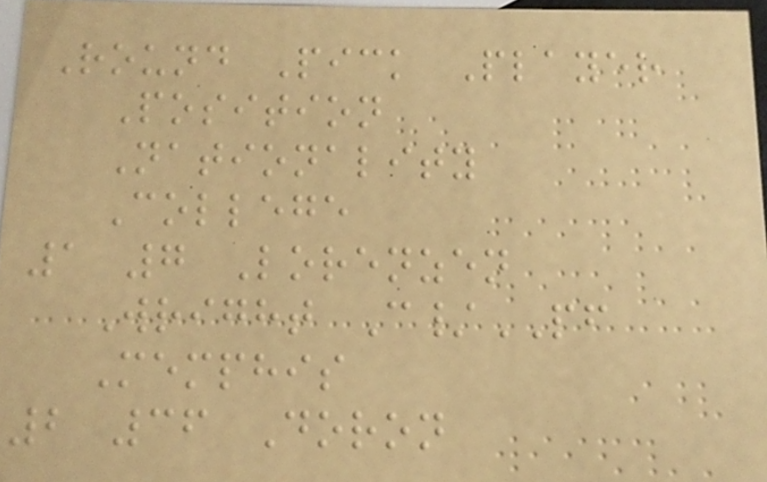Round Pick Player
Position
Nationality
College
1 7 Lorenzen
Wright C/PF
Memphis
2 36 Doron
